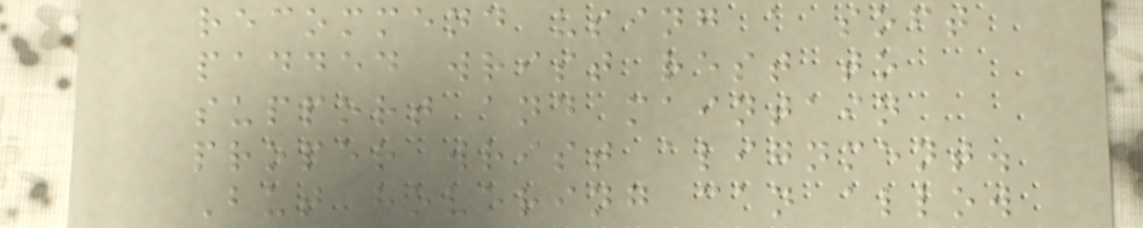recommend using a soft
padded wrist rest to
support and maintain
proper wrist alignment.
But hovering can allow
